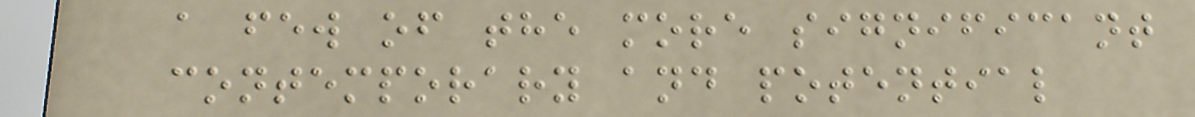a few of the more significant
contemporary and potential
